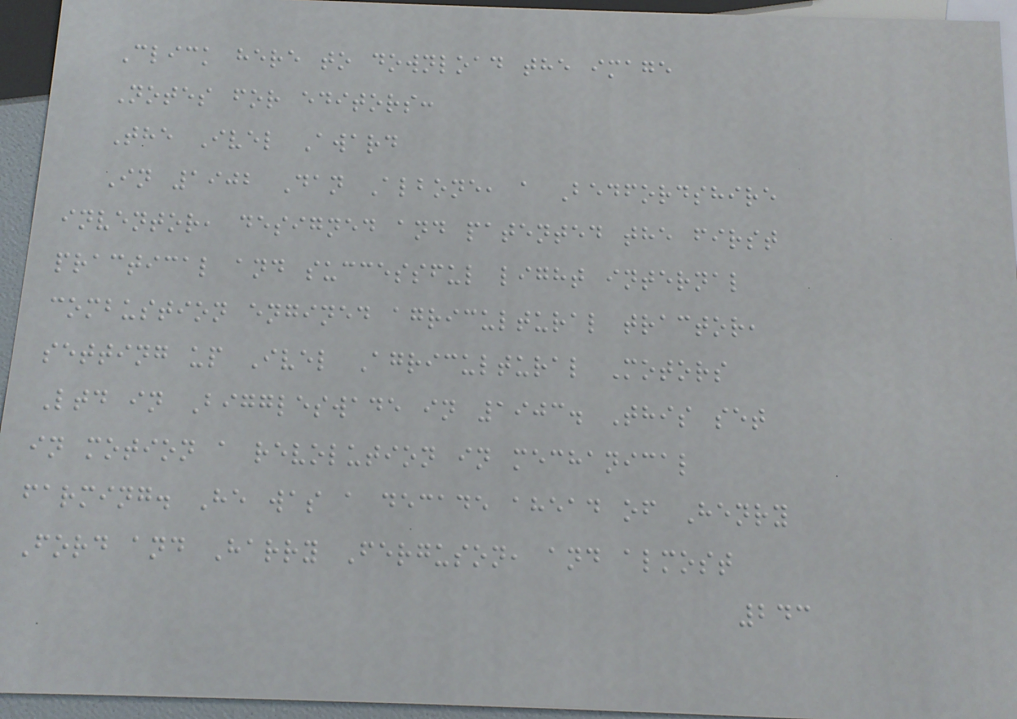Click here to download the image
Notes for editors:
The Ivel Award
In 1902 Dan Albone, a Bedfordshire
inventor, designed and patented the first
practical and successful light internal
combustion engined agricultural tractor,
setting up Ivel Agricultural Motors
Ltd in Biggleswade in 1903. This set
in motion a revolution in mechanical
farming. He was a decade ahead of Henry
Ford and Harry Ferguson, and almost
243
